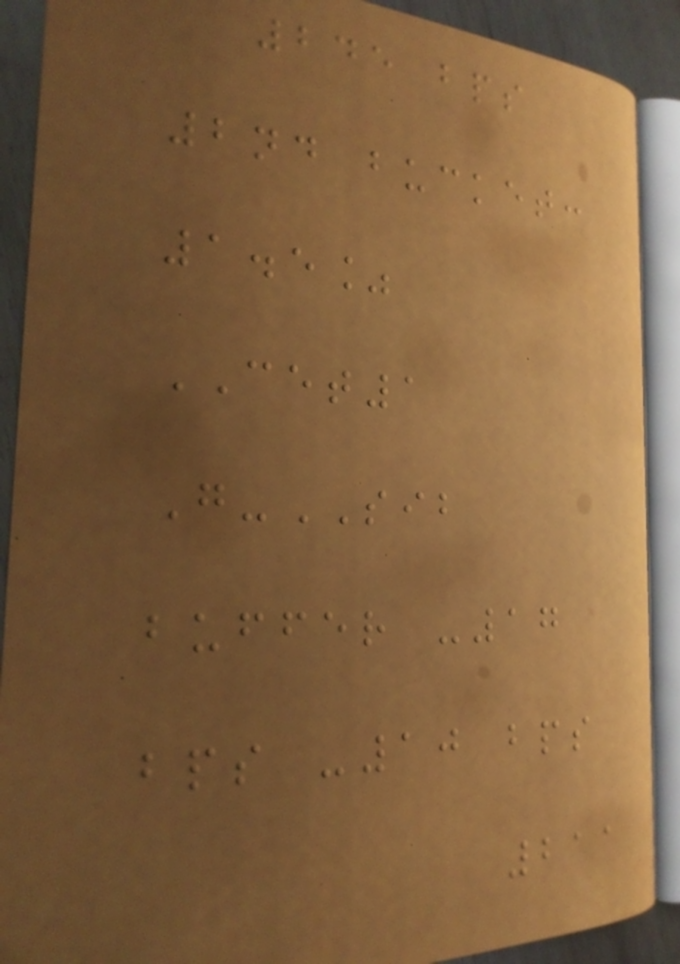245 bps
2nd bucket:
1.5%
CET1
G-SIB
buffer -17
bps -10 bps
211
